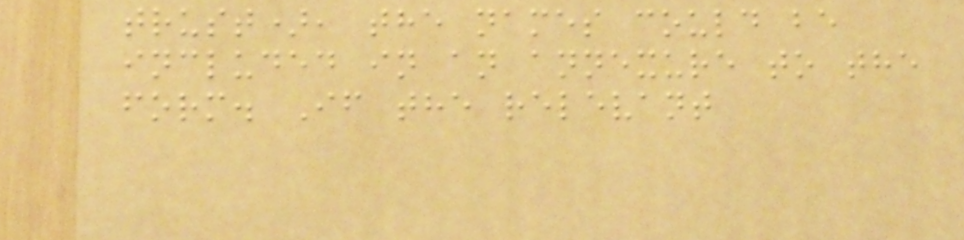trust), the names could be
included in an annexure to the
form. If the relevant
